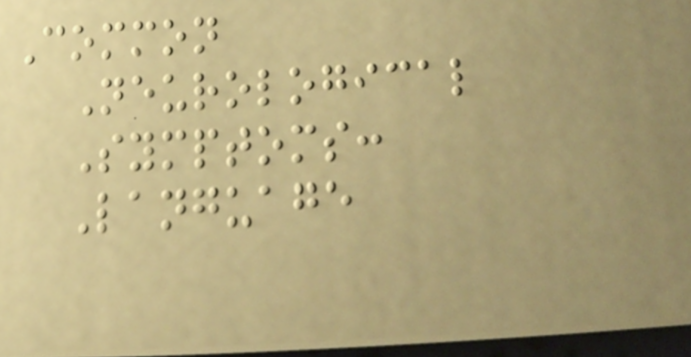Common
Neurological
Symptoms:
Language
